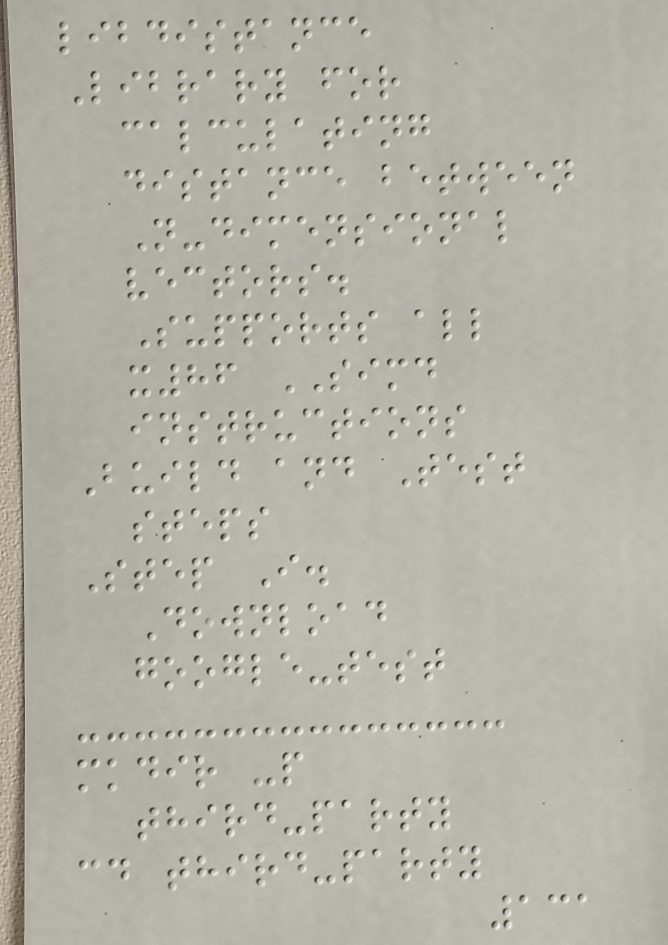libdistance
Library for
calculating
distance between
N-dimensional
vectors.
Supports all
x86 SIMD
instructions
Build and Test
steps
Step I.
Download
google-test
mkdir -p
third-party
cd third-party
131
